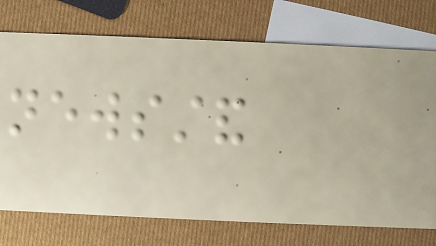newsstand
